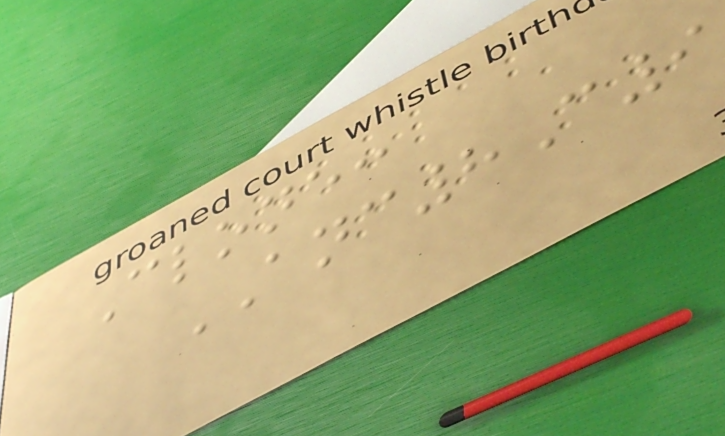Clone:
ANC8C9
